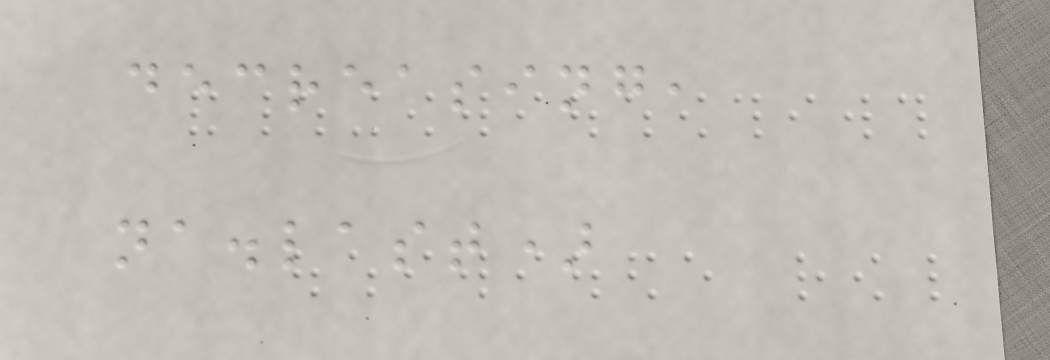decreasing,
na.last)
